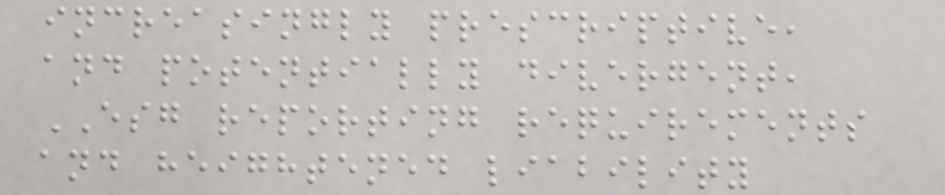increasingly prescriptive,
and potentially divergent,
ESG reporting requirements
and heightened liability
